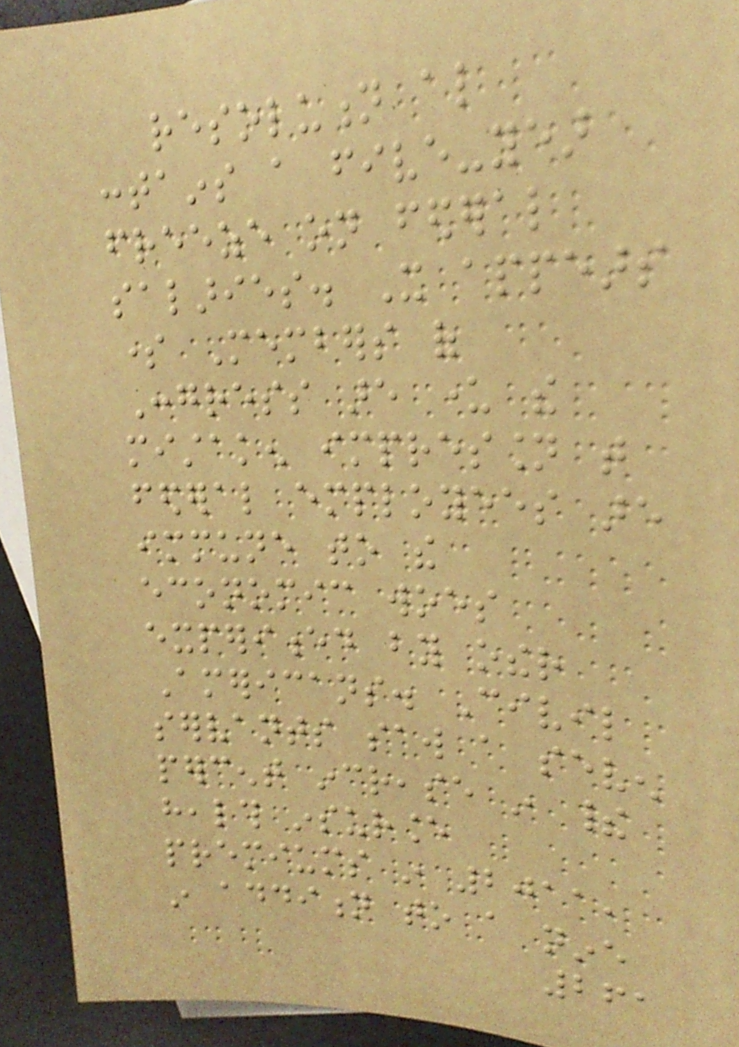resolution also
contains a five-year
freeze on federal
salaries. It appears
some Members of
Congress are under the
mistaken impression that
federal employees are
immune to the
economic woes
experienced by other
Americans. Civil
servants saw a seven
percent increase in their
health insurance
premiums in 2011,
in addition to a nine
261
